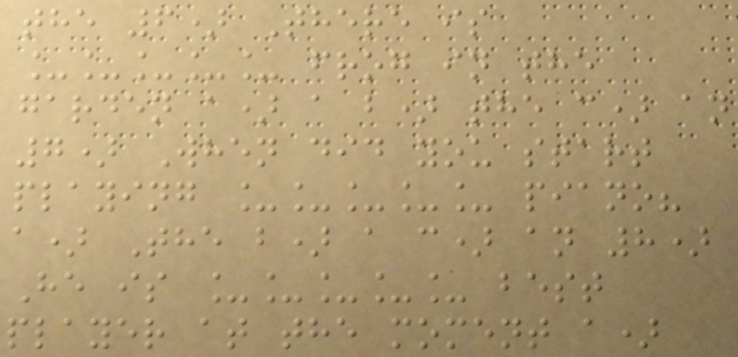the 6) There is
_____ frog in the
garden a) a b) the c) an
7) When did you start
playing _____ piano?
a) The b) a c) an 8)
He is _____ best
player at the moment a)
